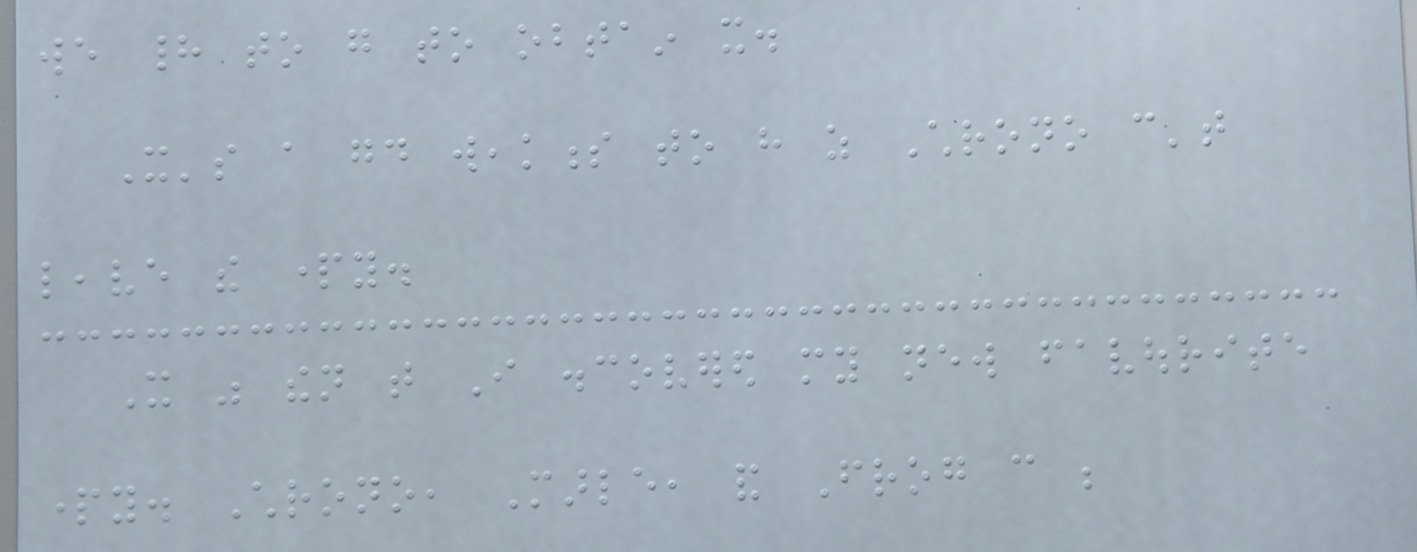we had to go to obtain it.
It's a good weakness to have as Chrono can't
leave the party.
It was then that I discovered my new favourite
party. Chrono, Marle, and Frog can be
